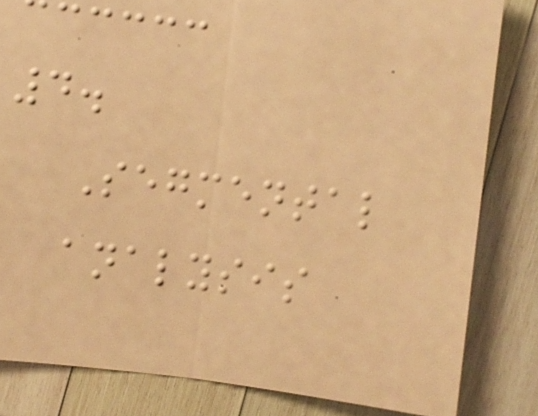4.
Segmental
analysis
